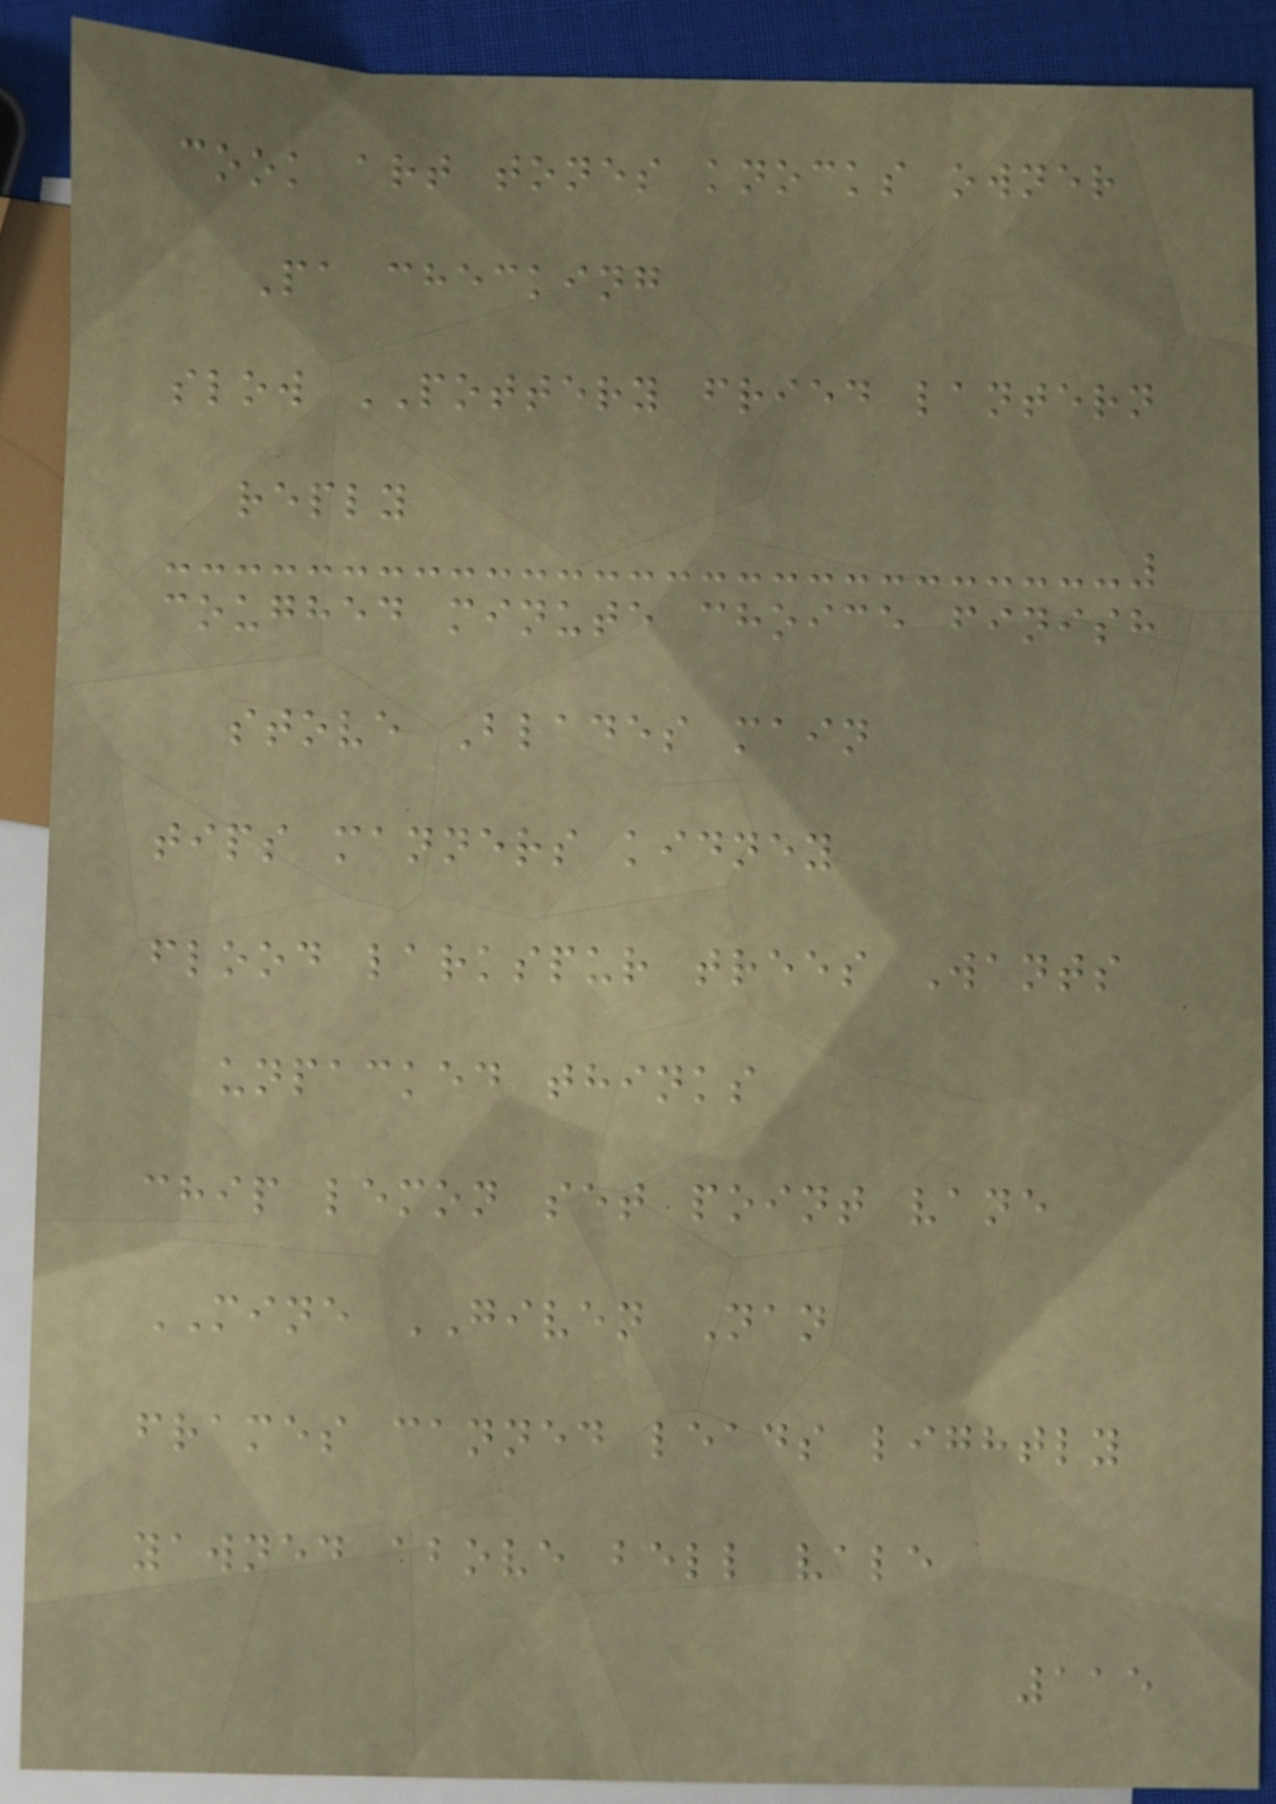cook art tones knocks owner
Pa checking
slow POTTERY fried lantern
reply
coughed minute choice finish
stove Blades main
tips manners kidney
flood larkspur trees Wants
unpacked thinks
chip lemon set point vane
MINE GIVEN Nan
frames canned leads lightly
yawned above bell vale
115
